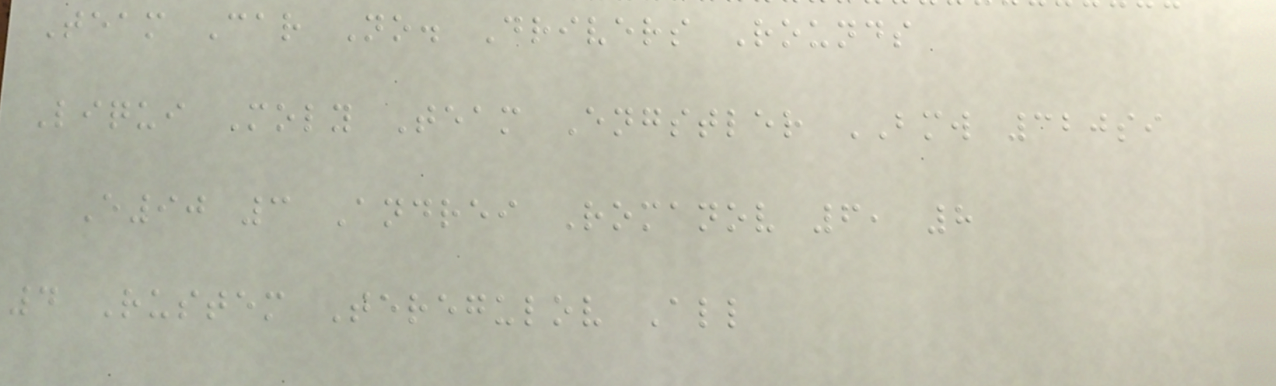Team Car No. Drivers Rounds
Liqui Moly Team Engstler BMW 320si
E90 3 Andrei Romanov 6, 8
4 Rustem Teregulov All
